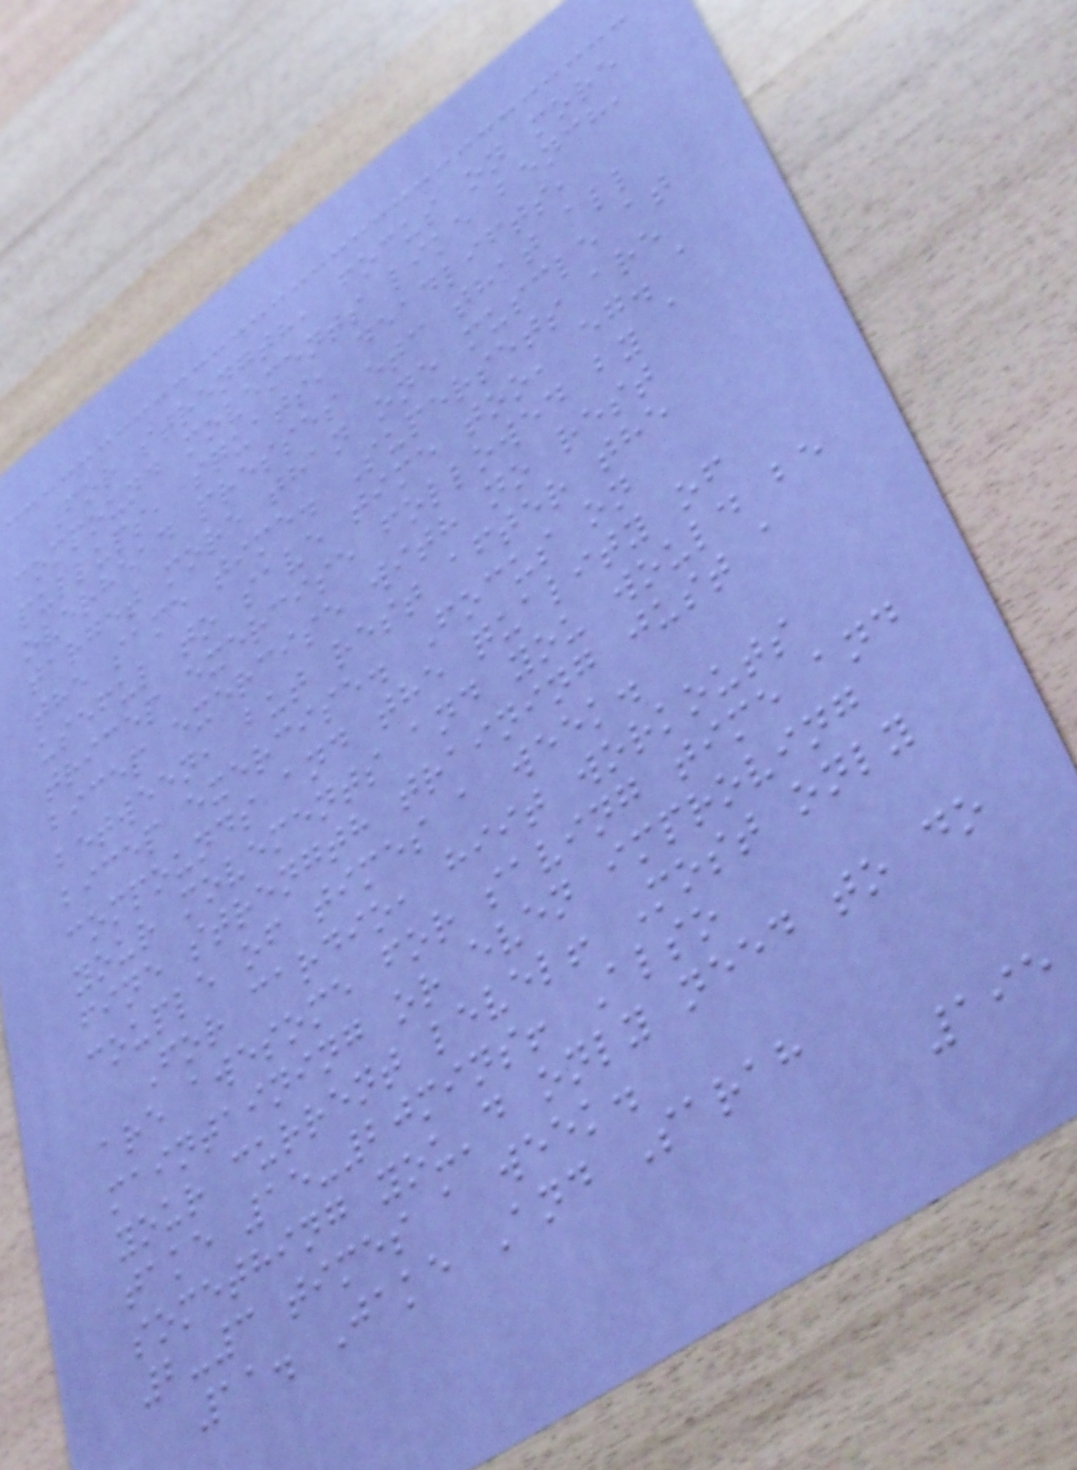For strength, focus on more
compound movements like bench,
pullups, squats, deadlifts,
overhead presses etc that all
target more than one muscle at
the same time. Supersets are
useful to save time too, eg. a
tricep exercise followed by a
bicep exercise with no rest
between, but rest after the
bicep exercise. Focus on
compounds and the quality of
your movements and you would be
fine strength training just a
couple of times a week.
For cardio, hiit workouts
are awesome for saving time and
maintaining or even improving
your current level! Most only
take 15-20mins! Also
something you'd only need to do
2-3 times a week.
11. Jake And Sarah
195
